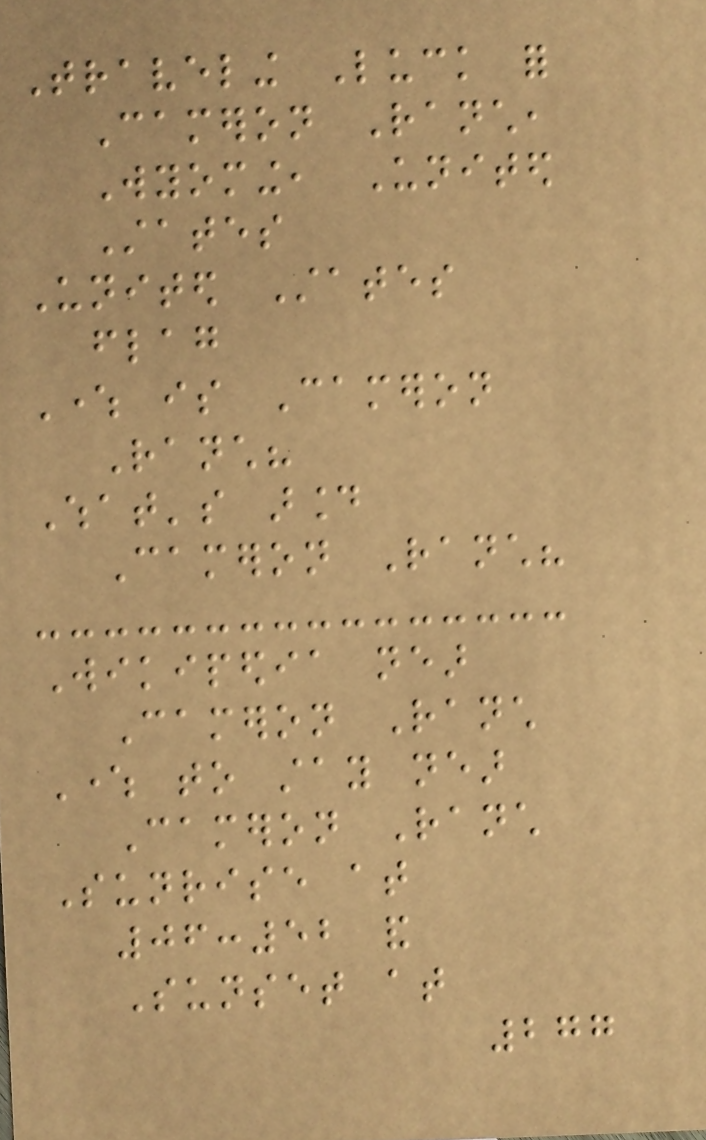Traveling Luck for
Cameron Ranch,
Wyoming, United
States
United States
flag
Where is Cameron
Ranch?
What's around
Cameron Ranch?
Wikipedia near
Cameron Ranch
Where to stay near
Cameron Ranch
Sunrise at
06:52 and
Sunset at
277
